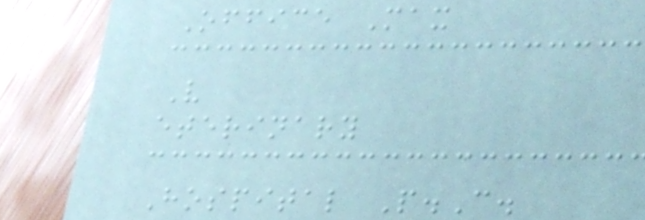Office Max
V
eterinary
Hospital P.C.
